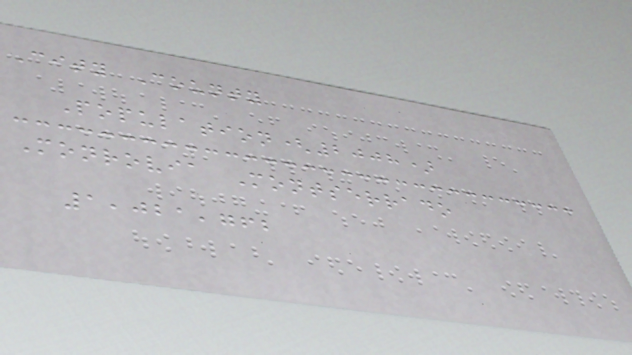City County
Population(2008)
Monrovia Montserrado
1,021,762
